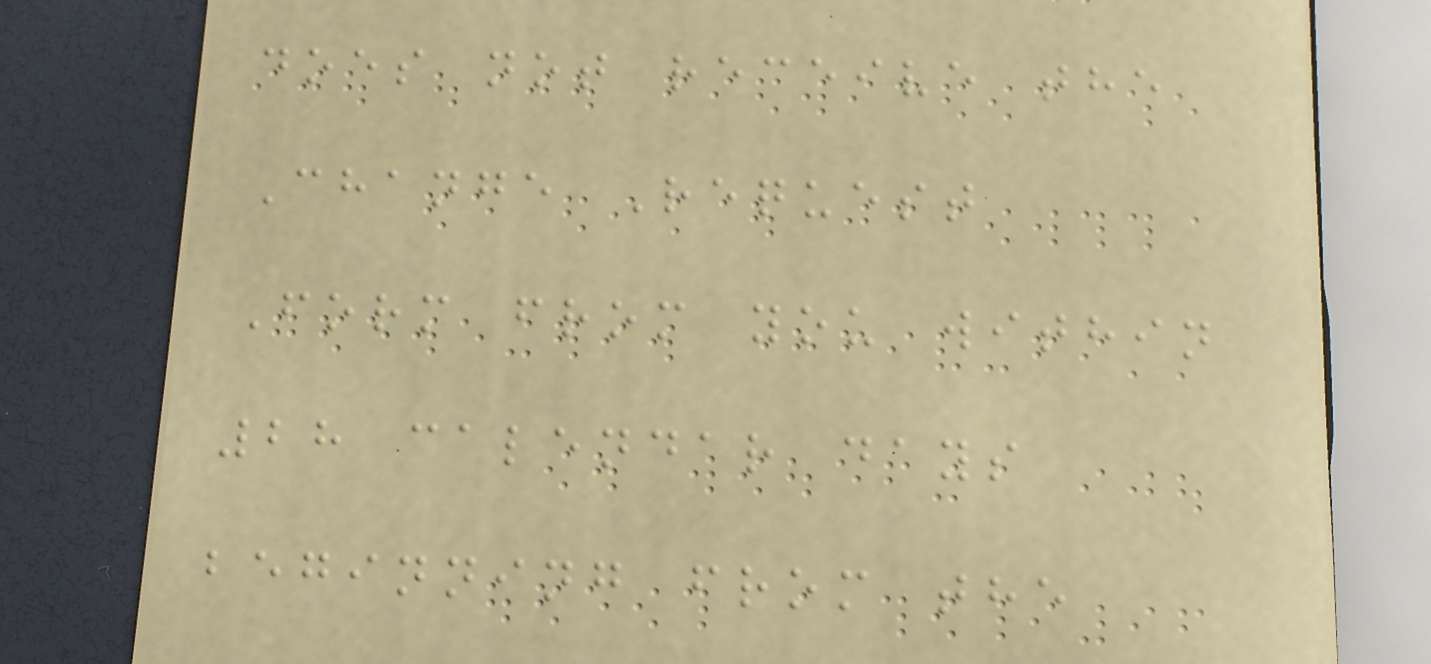does not receive the
Change Request
Form from you within
28 calendar days
beginning from the
